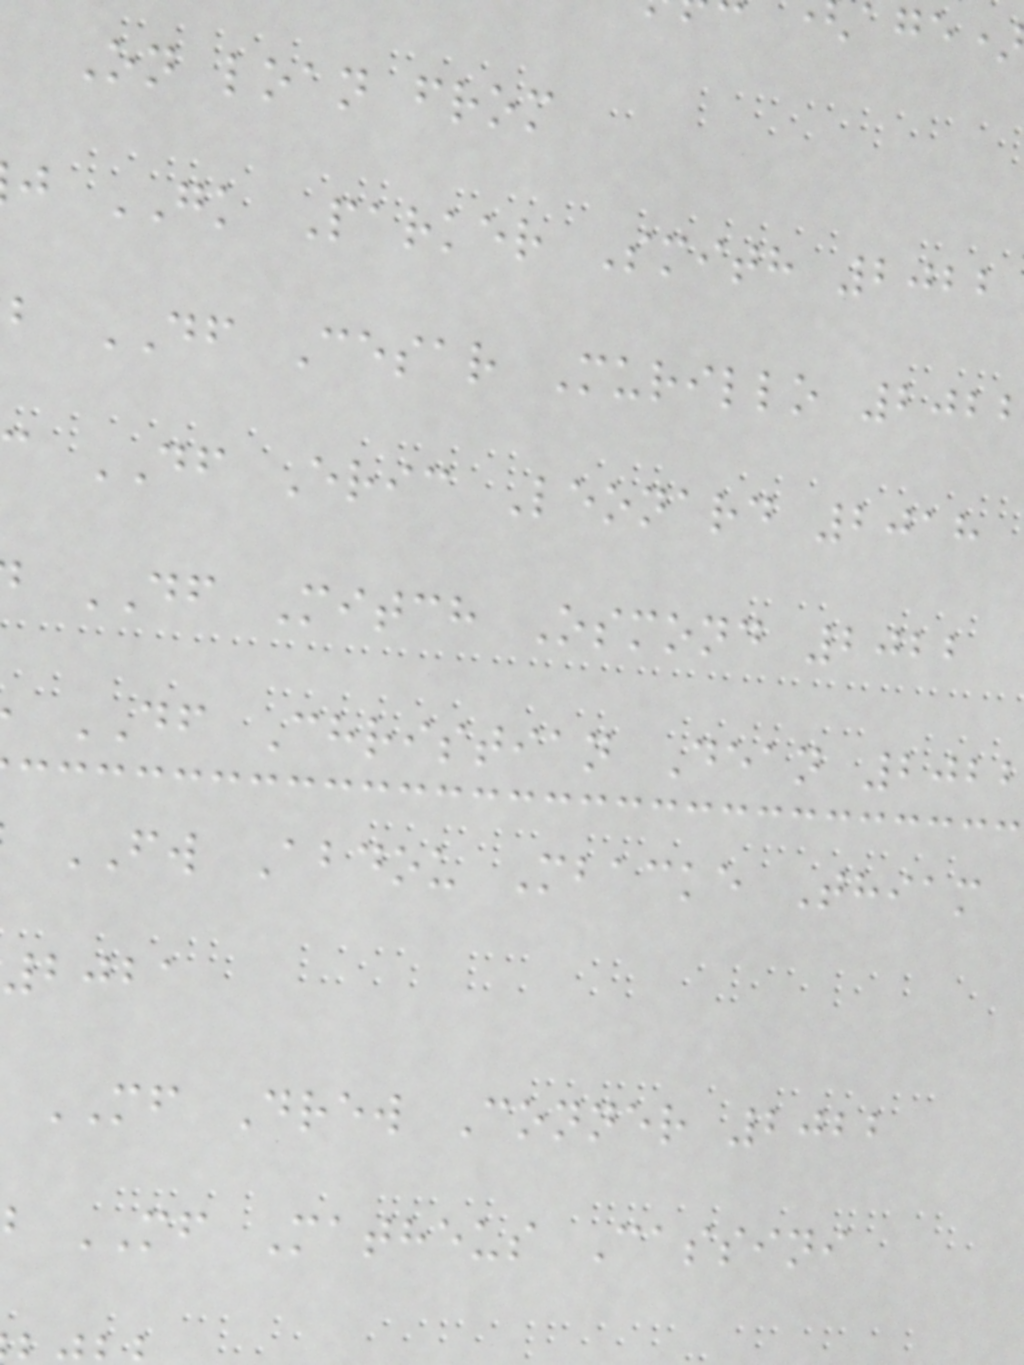On loan from
j GK Parker Smith 2022
b DF Cesar Murillo 202
DF Eric Leonard 2018
DF Mitch Osmond 2022
DF Christian Dean 202
FW Abdou Mbacke Thiam
2021
MF Drew Conner 2022
MF Matheus Cassini
